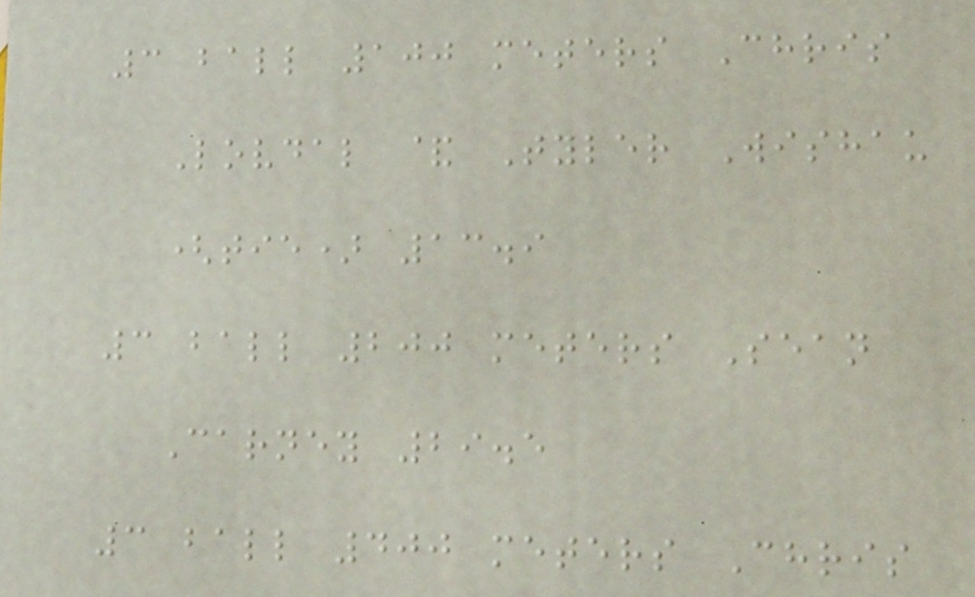3 ball 100 meters Chris
Lovdal & Tyler Wishau
(tie) 13.9
3 ball 200 meters Sean
Carney 29.5
3 ball 400 meters Chris
